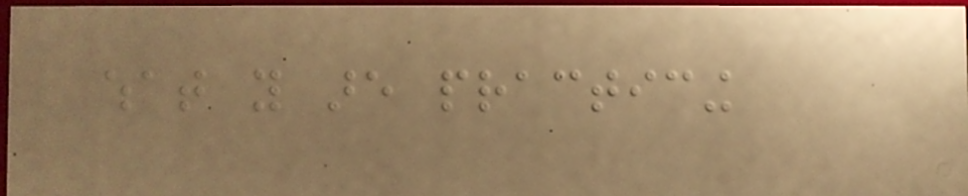what you are practicing
